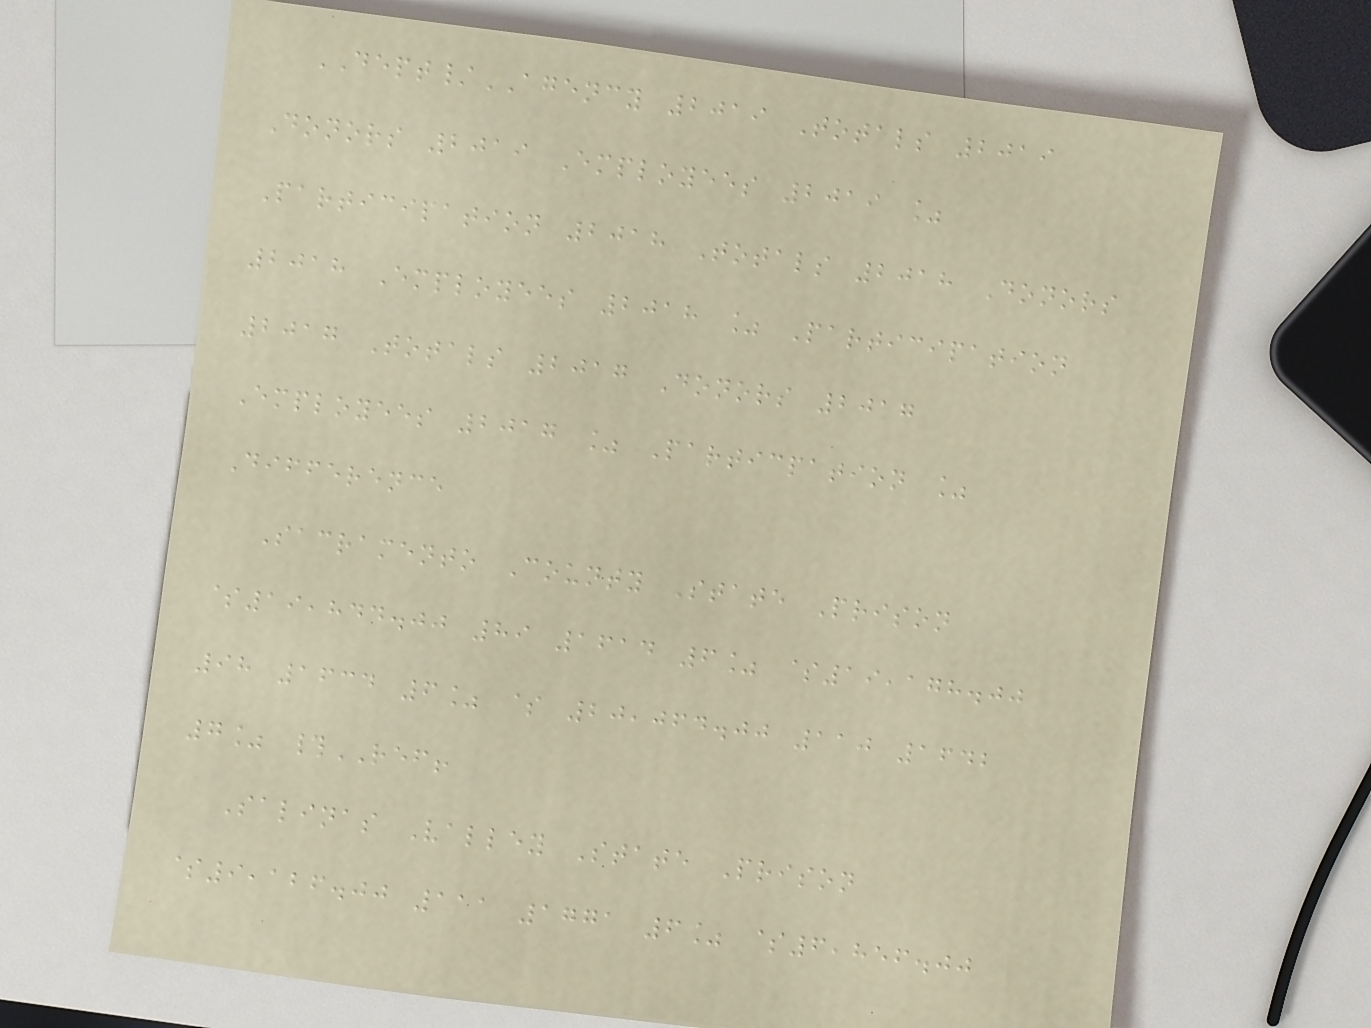DEPT/AGENCY 2019 Totals 2019
Donors 2019 Employees 2019 %
Participation 2018 Totals 2018 Donors
2018 Employees 2018 % Participation
2017 Totals 2017 Donors 2017
Employees 2017 % Particpation %
Difference
Sacramento County State Prison
$19,844.00 89 1614 6% $19,178.00
98 1634 6% $ 20,064.00 110 1642
7% #REF!
Salinas Valley State Prison
$9,126.00 111 1771 6% $6,856.00
